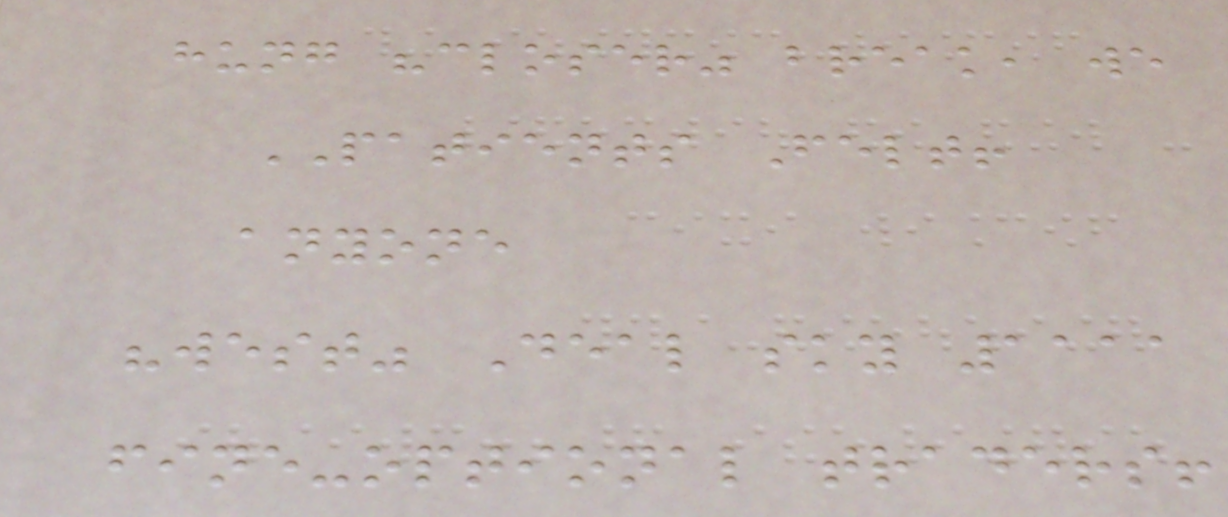hung "closer" break, we
PATIENTS Felt!
anyone
"west" Deal sky 1111
fine-optional traders!
